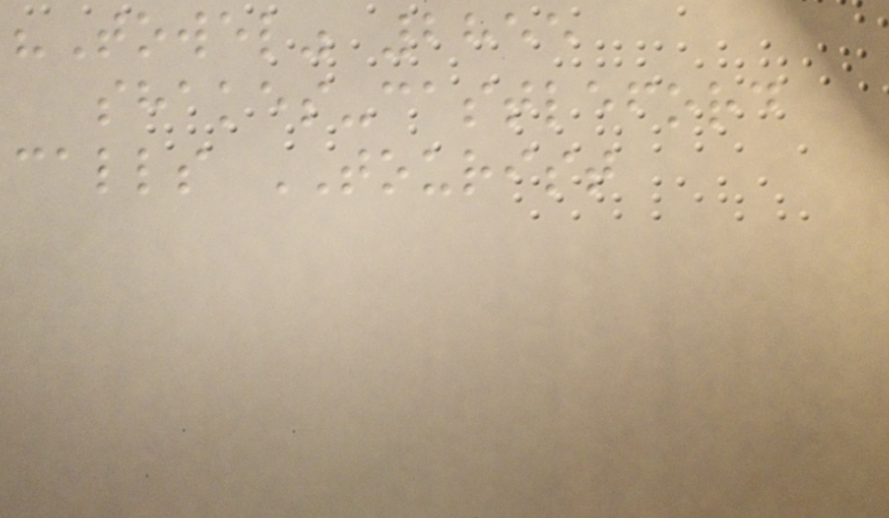"Towel" 2855
shakes-castleford
calls TOURIST
